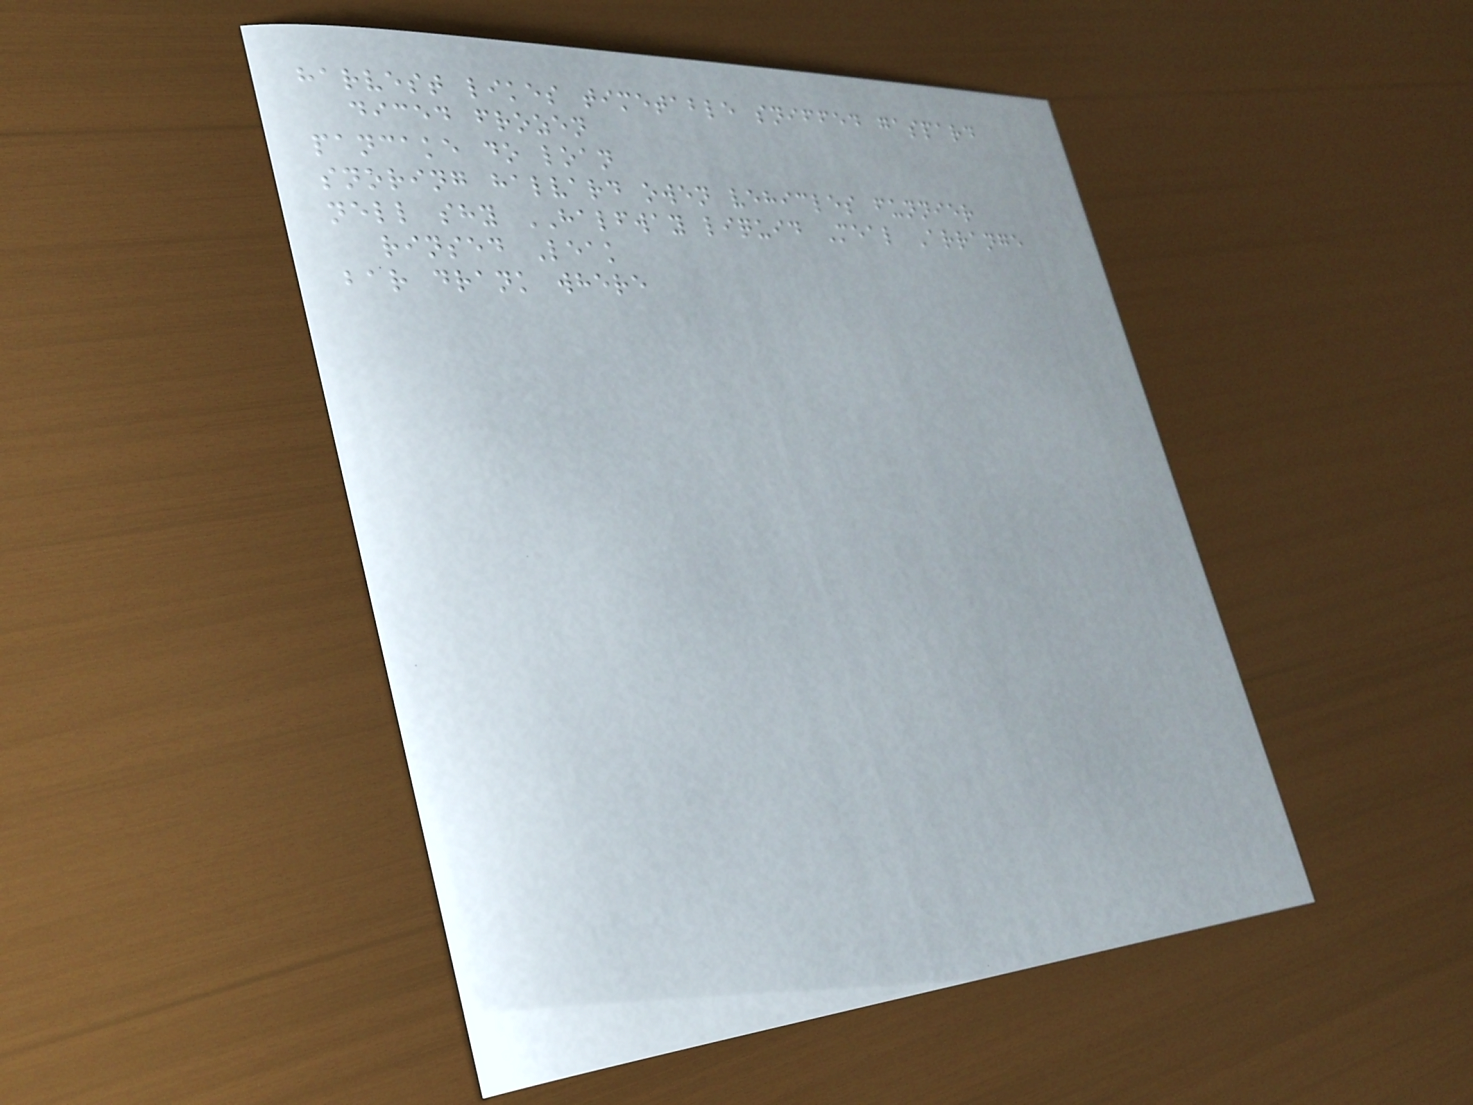harvest likes timetable sniffed gaspard
diced frozen
pancake do loan
snoring halvard owen vehicles funnier
nell shy HALFWAY liquid Meal Arrange
rinsed Leak
bar drank where
